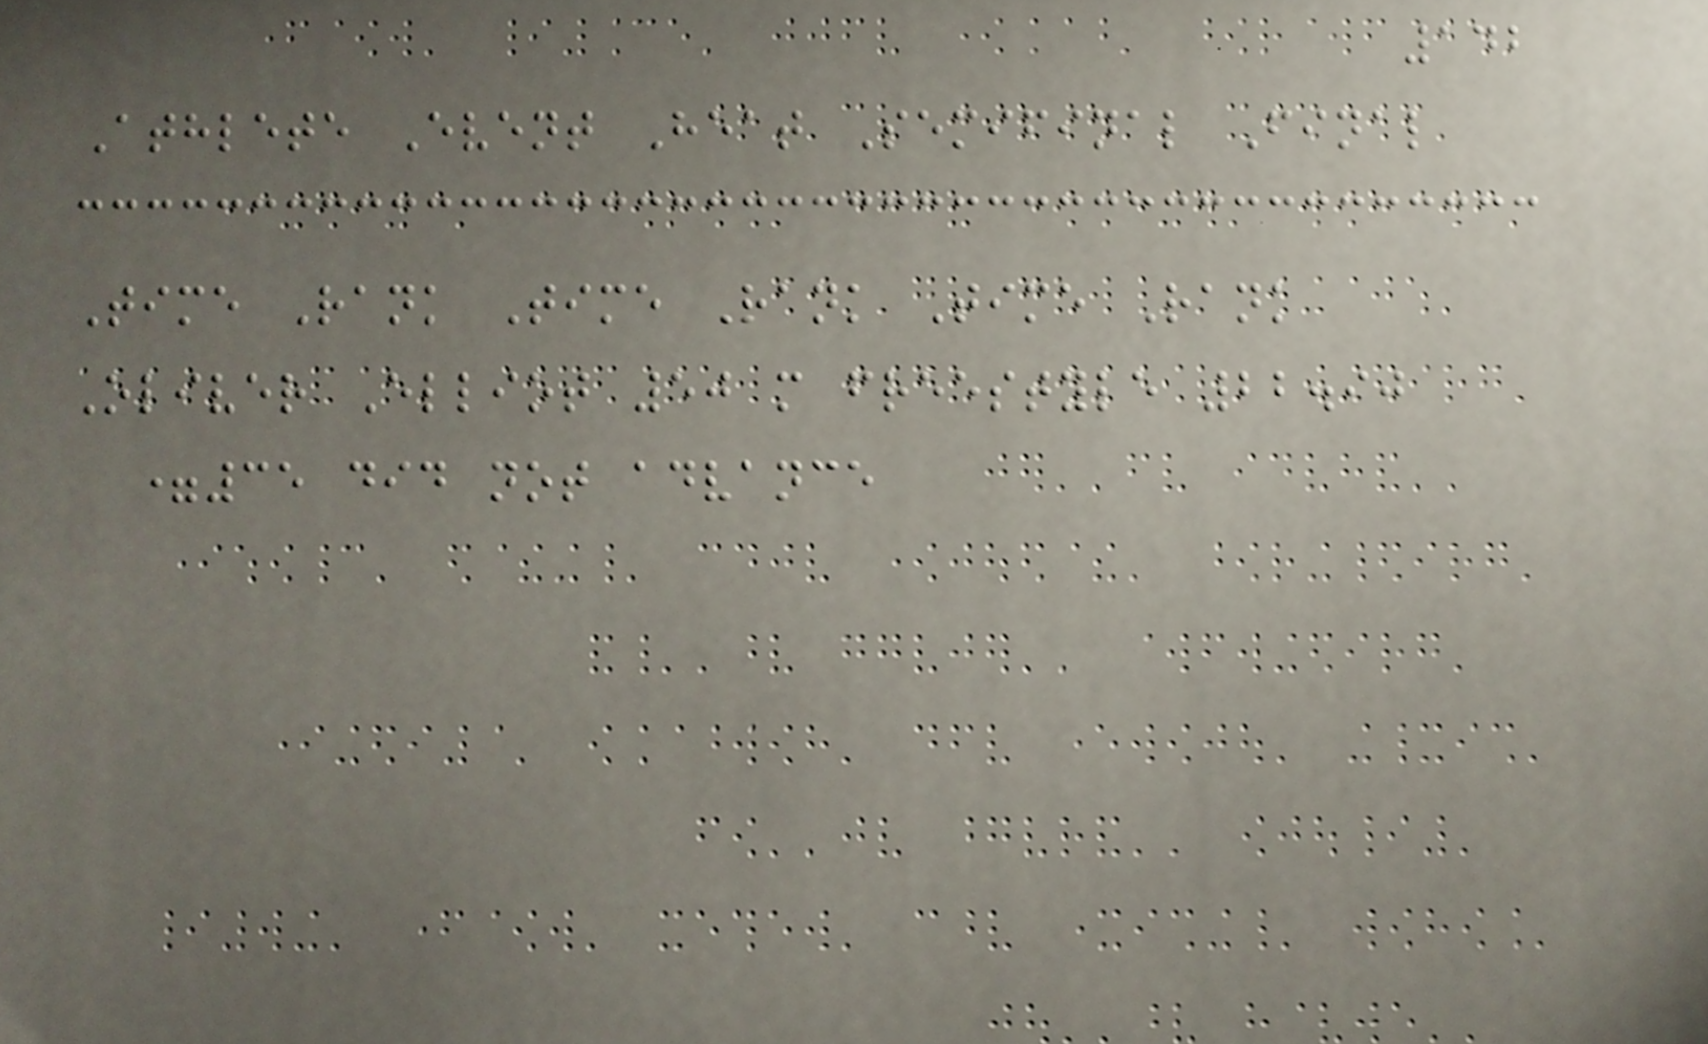142
Athlete Event Heat Semifinal Final
Time Rank Time Rank Time Rank
Oliver Elliot 50 m freestyle 22.90
=35 did not advance
